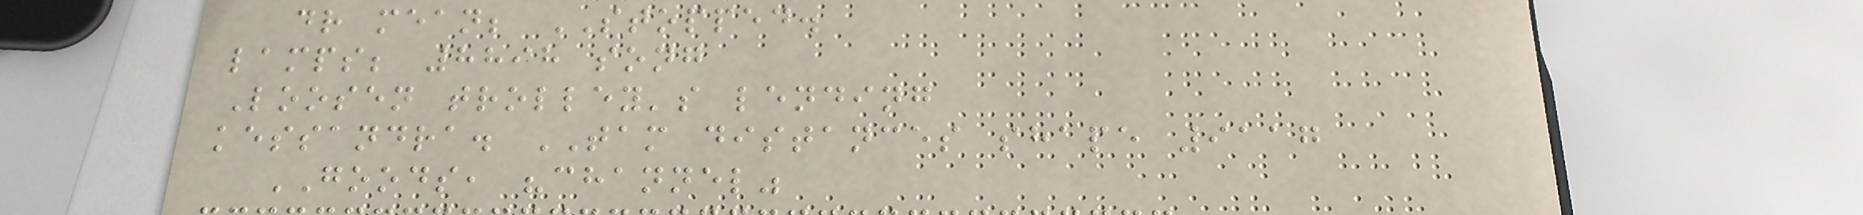dr mean; STOPPED.
lamps; 8898 song
Loosen trolley's lending
kessandra. TAM distances shape 9117
GOODS, "channel"
